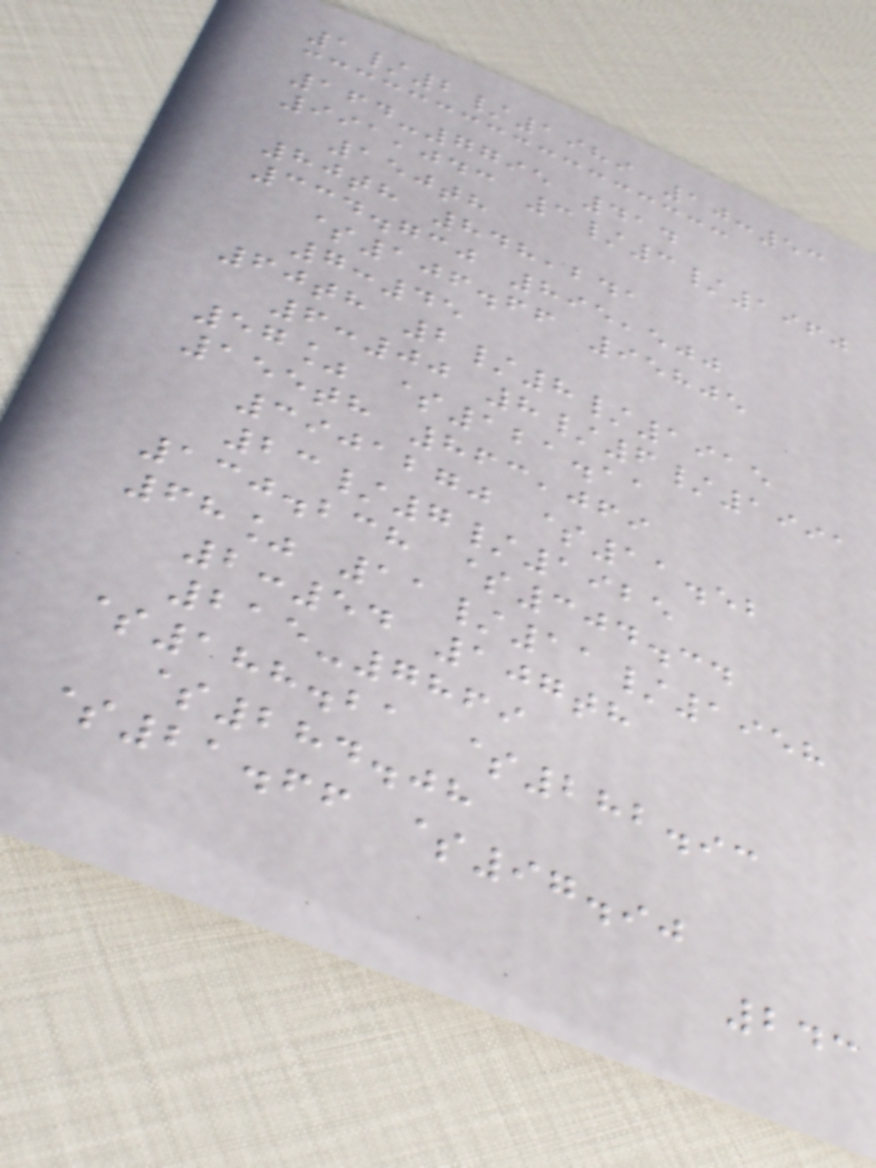1/2/1989 10:53
164-7795 414
991,043 3/3/1960
150th
80th 848,241
334.730 895,500
$106.66 95805
7:45
60th 2/8/1915
6:00 8/6/1991
57% $121.11
155th 863,069
3901270 $11.52
23/7/1925
130.238 $304.34
68% 11/11/1958
2:54 107th
215-7869
$188.21 $282.93
$284.08
$21.66 $97.90
243
